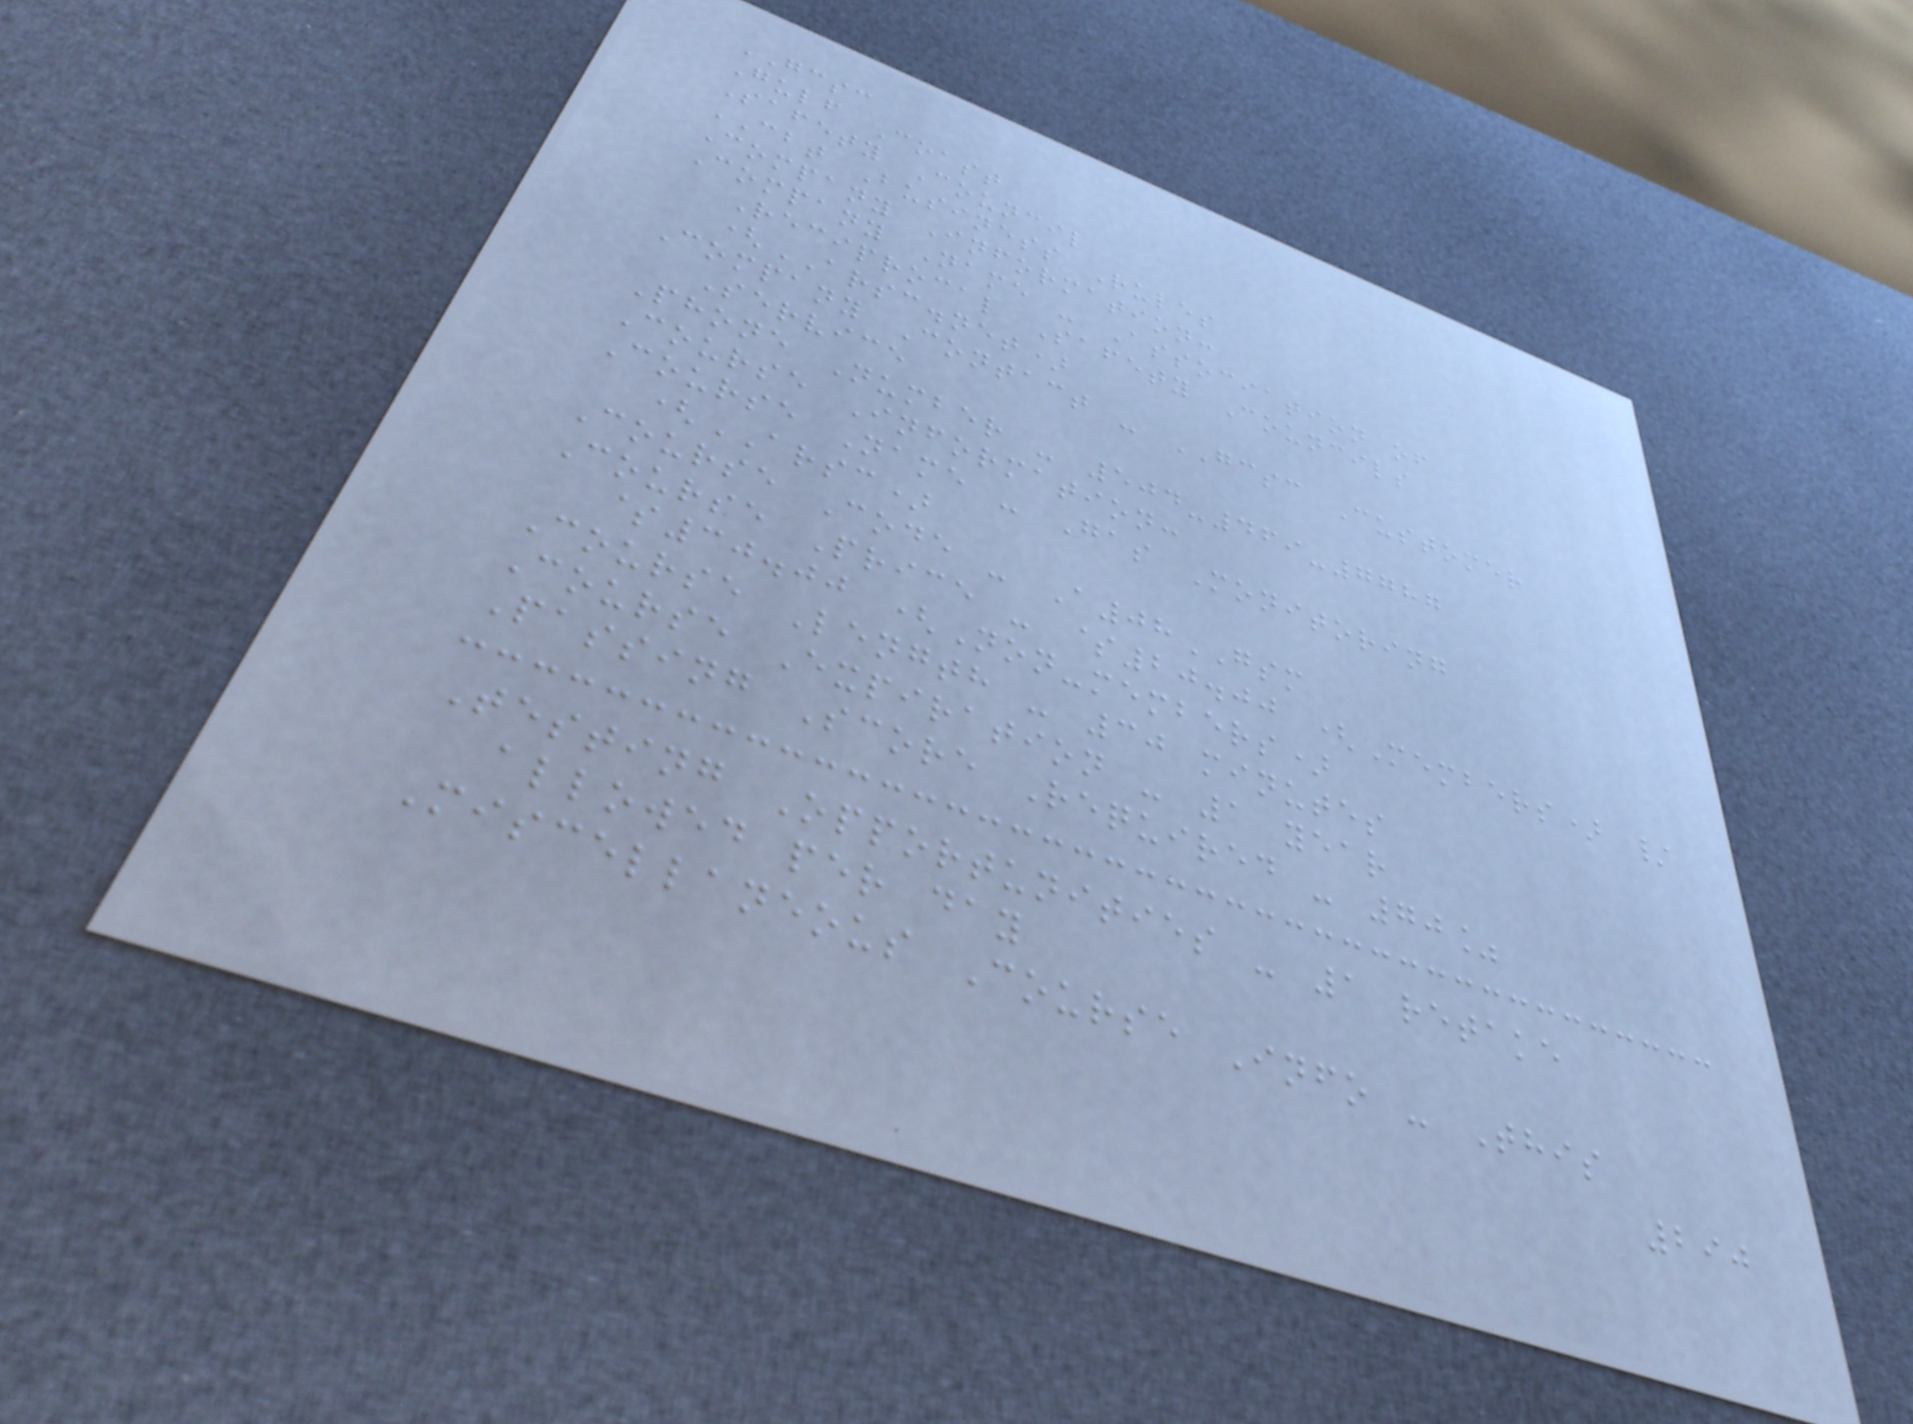GCSC
Gulf Coast
Safety Council
CBT Business Rules
Company Information:
Company Name - Association of
Reciprocal Safety Councils
(ARSC.net)
Company Contact - GCSC Customer
Service
Phone Number - 504-469-7787
Course Information:
Course Name - Gas Monitoring
(ARSC)
Course Code - A08GSM
Course Price - $20.00 (Members) /
$30.00 (Non-members)
Course Length - 30 minutes
Course Expiration - 1 year
Passing Score Required - 70%
Testing Opportunities - 1 retake
allowed per day
Miscellaneous Course Info - This
290
